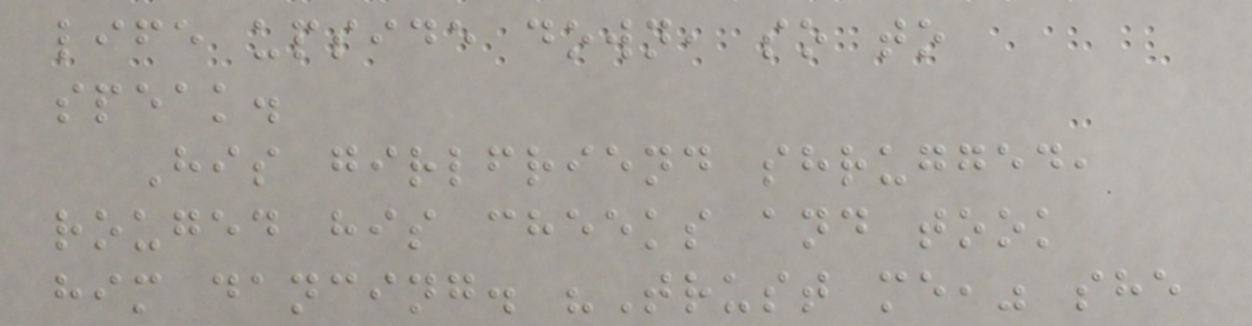life upside down, so to
speak.
His girlfriend shrugged,
rouged his cheeks and took
him dancing. "Trust me," she
